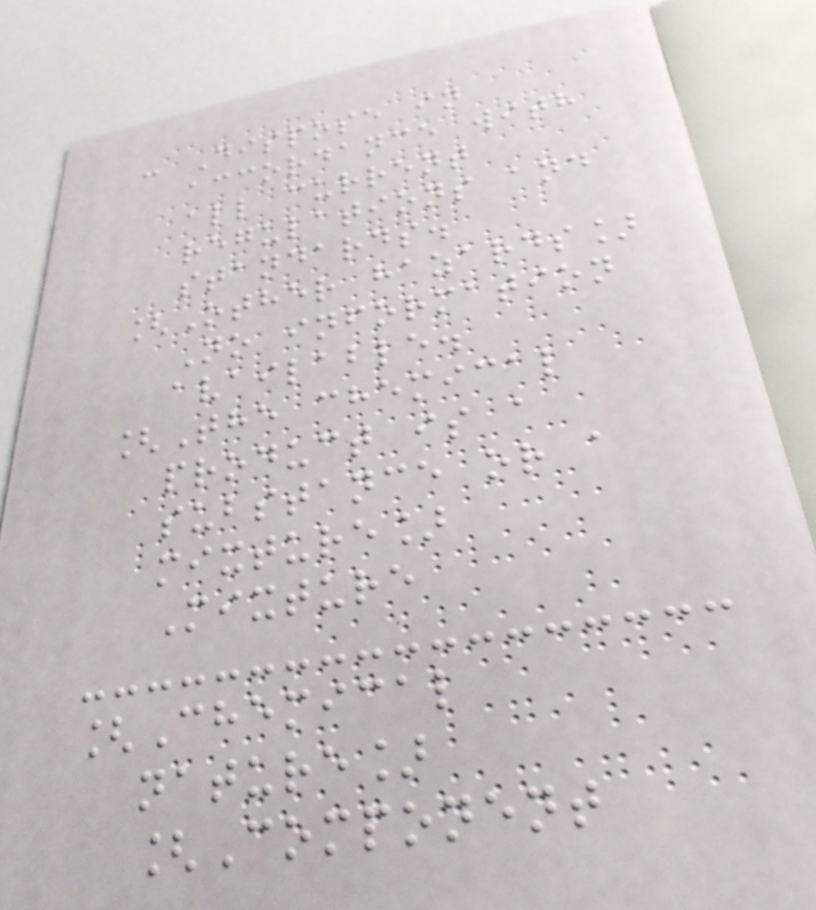: Dispose in
accordance with
all current
regulations and
standards.
[Other hazards]
No information
available.
[The chemical
product is a
substance or a
mixture]
Mixture
[Chemical
nature]
[Component
